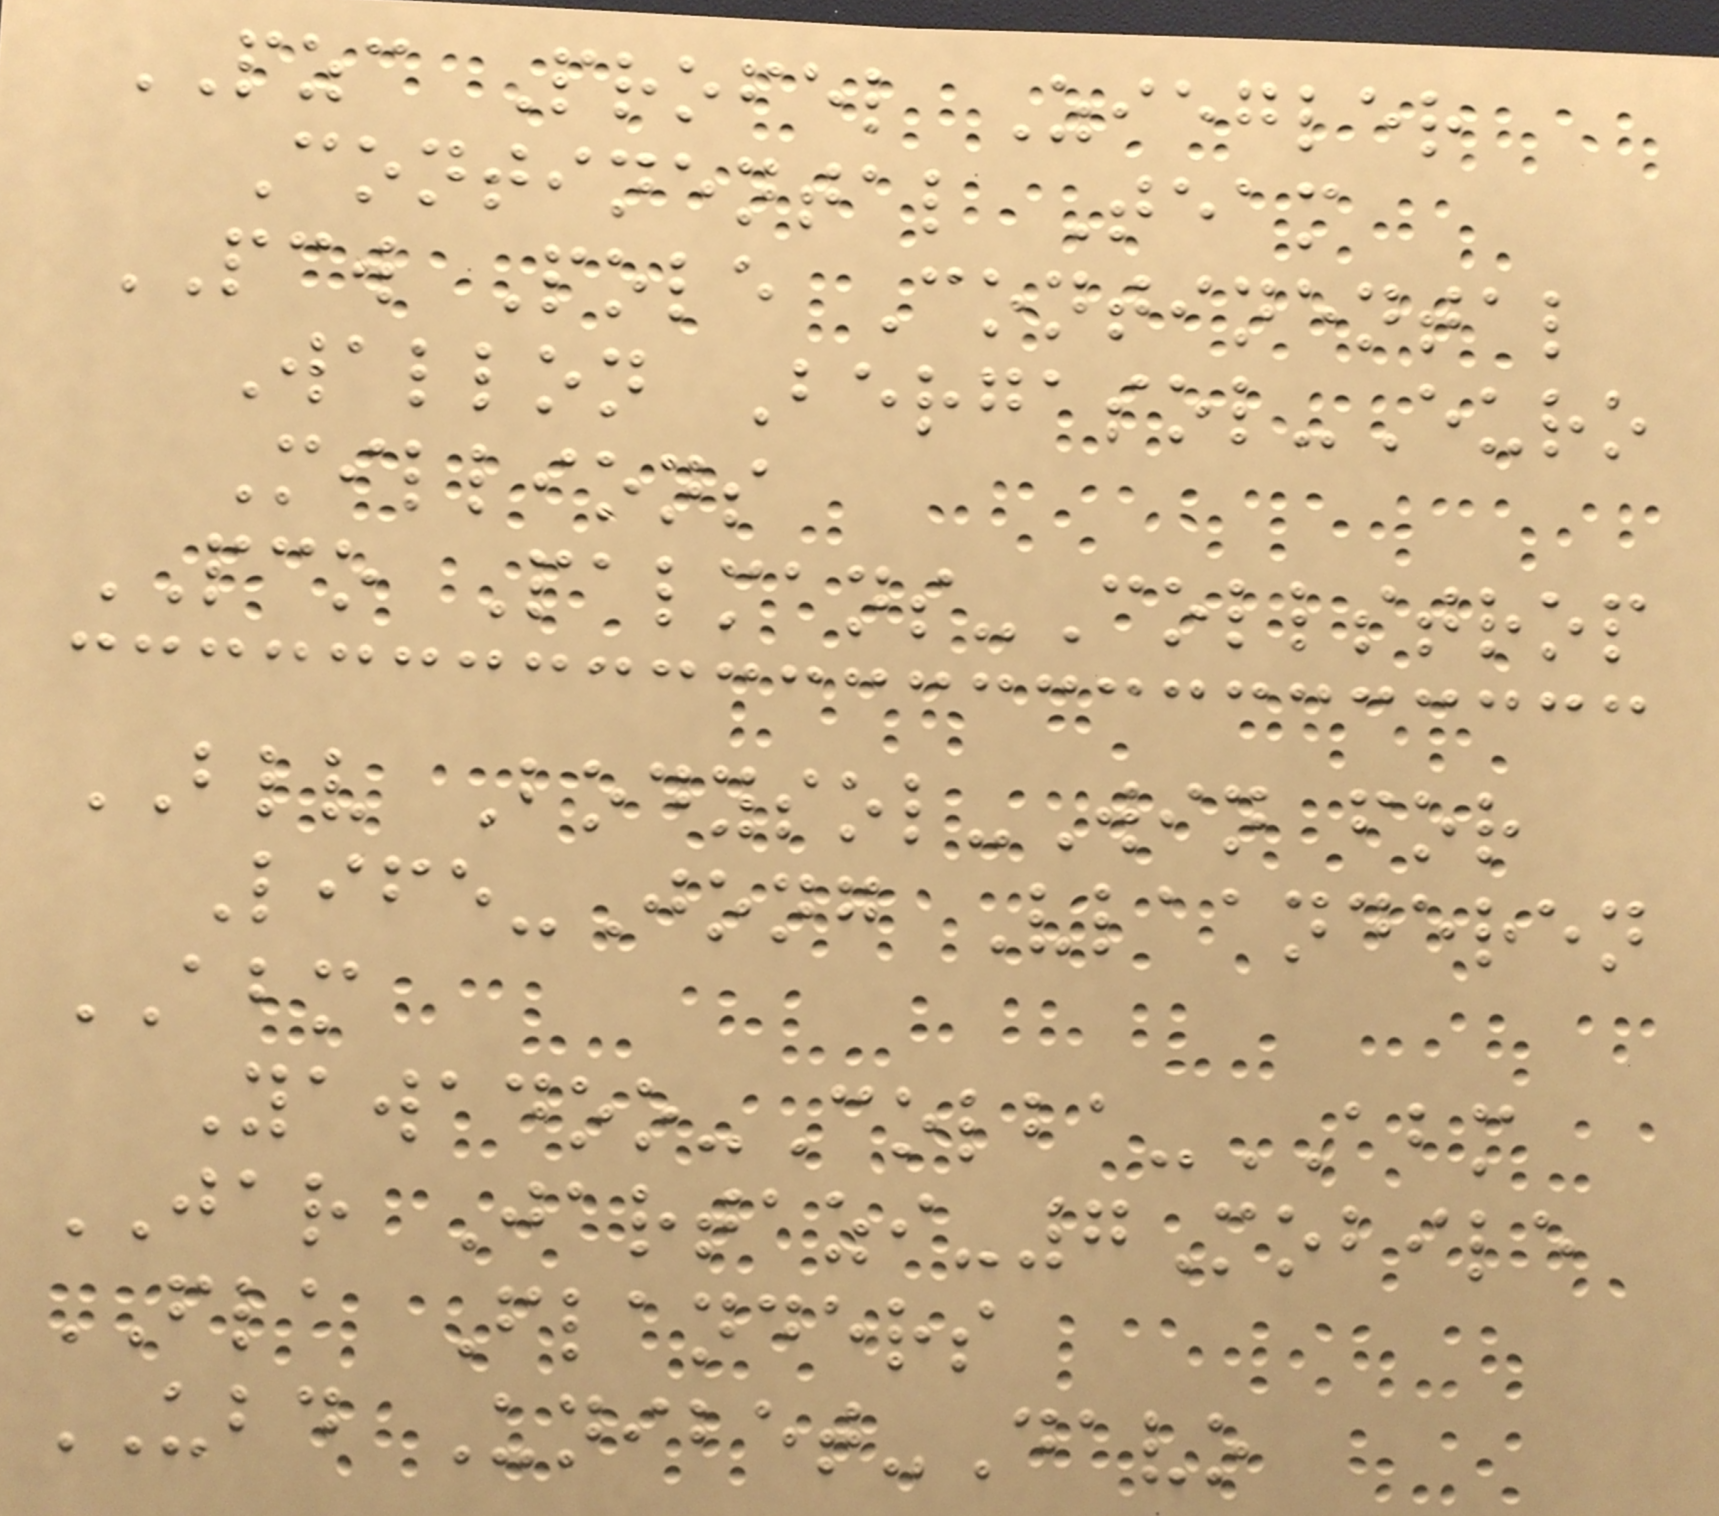PZC Profel Ziegler
Continental Team
PCW Pole Continental
Wallon Bergasol-Euro
Millions
PCO Palmans-Collstrop
BLV Bodysol-Win for
Life-Jong Vlaanderen
ABM
Yawadoo-Colba-ABM
JAR Jartazi-7Mobile
FLA Flanders
UBD Unibet-Davo
